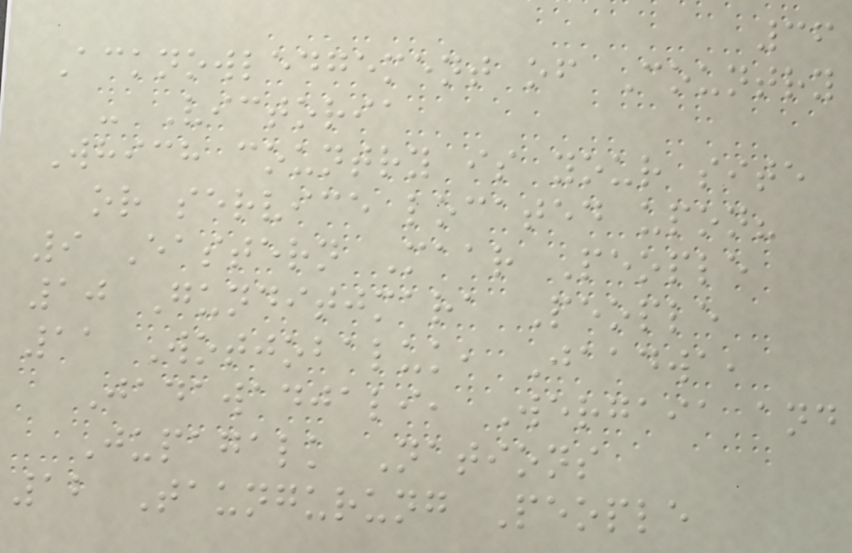36
Acknowledgement of Country
- Victoria
Which country is your site
or service located upon?
9 Eastern Maar People
10 Gunditjmara People
11 Wotjobaluk, Jaadwa,
Jadawadjali, Wergaia and
Jupagalk Nations
12 Taungurung People
